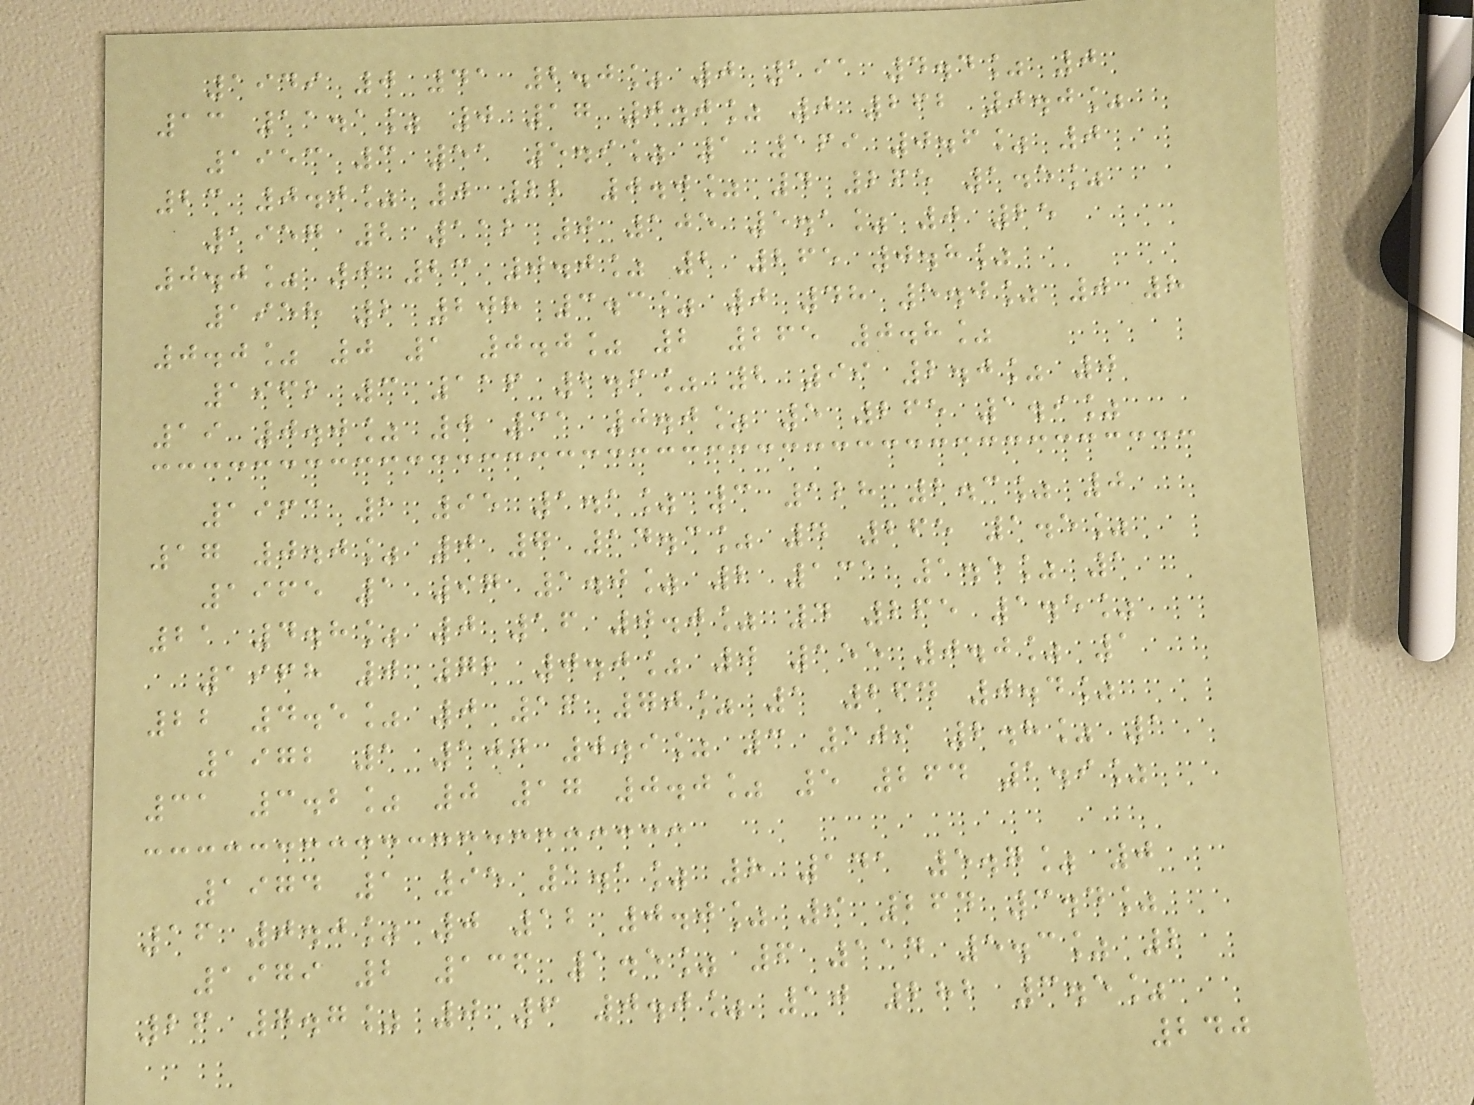1949 0 41 2.0% 0 191 4.4% 0
13 11.1% 0 17 0.0% 0 262 0.0%
1953 3 51 5.9% 1 169 0.6% 0
23 0.0% 0 22 0.0% 4 265 1.5%
1957 2 112 0 105 5.1% 0 25
0.0% 0 23 0.0% 2 265 0.8%
1958 2 208 3.3% 0 48 5.0% 0 8
0.0% 0 1 0.0% 2 265 0.8%
1962 3 116 2.6% 2 99 2.0% 0
19 0.0% 0 31 0.0% 5 265 1.9%
1963 1 95 1.1% 3 128 2.3% 0
17 0.0% 0 7 14.3% 4 265 1.5%
1965 1 97 1.0% 2 131 1.5% 1
21 4.8% 0 16 0.0% 4 265 1.5%
1968 0 72 0.0% 0 155 0.0% 1
22 4.5% 0 16 70% 1 264 0.4%
1972 1 107 0.9% 3 109 2.8% 1
31 3.2% 0 17 0.0% 5 264 1.9%
1974 1 95 1.1% 8 141 5.7% 0
16 0.0% 0 12 0.0% 9 264 3.4%
1979 2 136 1.5% 6 114 5.3% 2
26 7.7% 0 6 0.0% 10 282 3.5%
240
